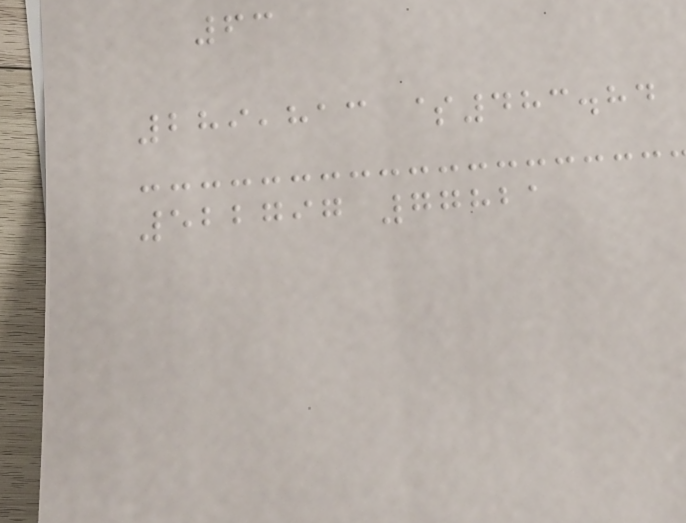63
289,813 $483.84
522797 77821
